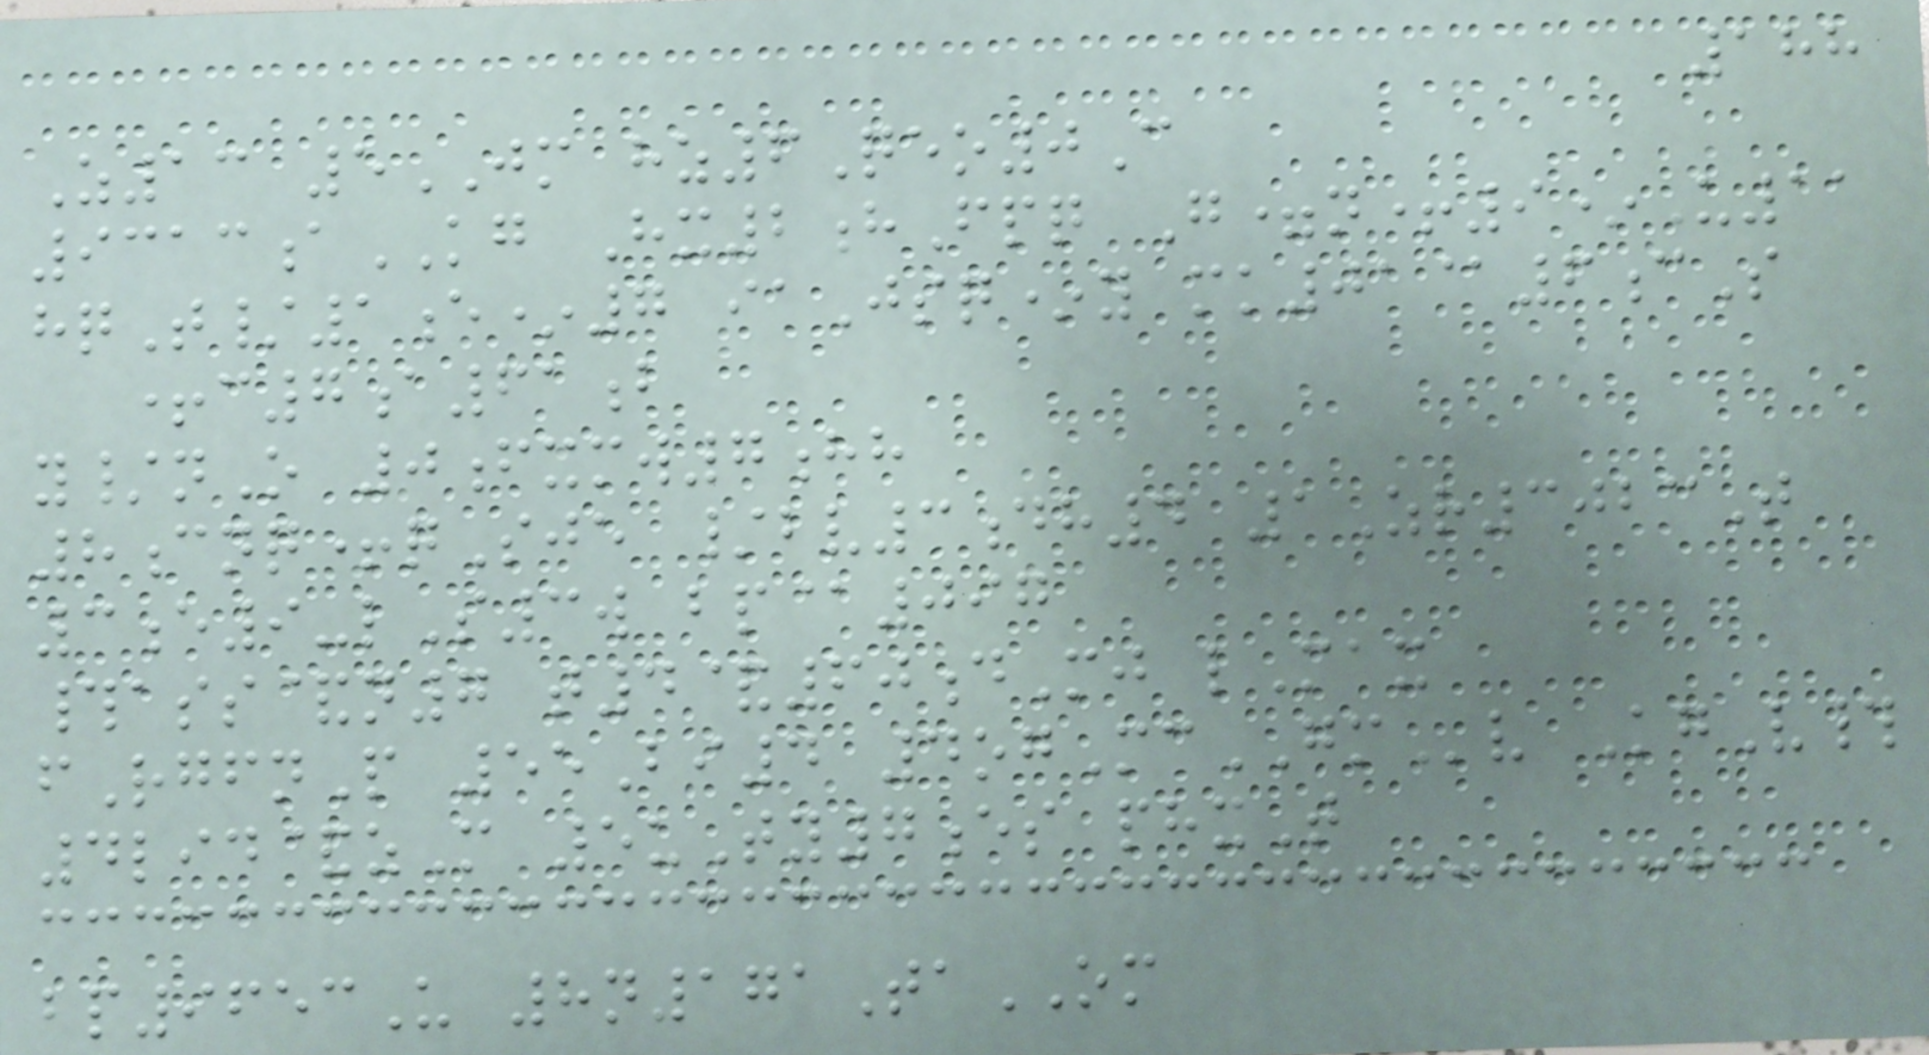188
Z13 5JM hz6Qeo0C
9313aKG Hx2hFpq G=n+9*U11
hqT/1e*7 iaJsq*y mk01@6cS
+c7a61b
y/nO 0fxmw7hh
8cnq+qSje /bv3dh4 1Zr3023T
3e9-lS3w bp@097
#ass&n7 t4&60dMj lMax
fRgfnP 55Bi4 4ogMcGMv KgV#
4lid&zM 5uTy7es phxT
bp9653U 8n171TaOM
